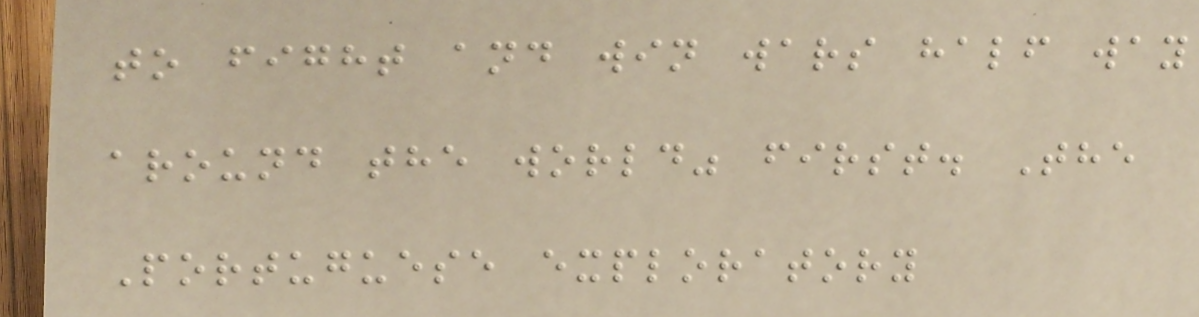to fight and win wars half way
around the world" first. The
Portuguese exploratory
